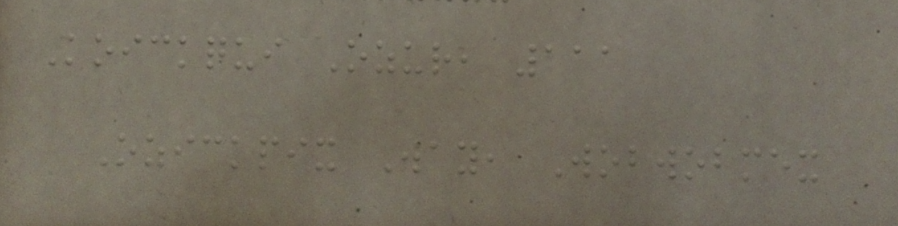Koickqui Ozur, 111
Ozickpix Way, Wobwobmex
